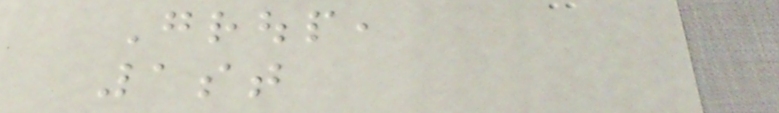Group,
1st
